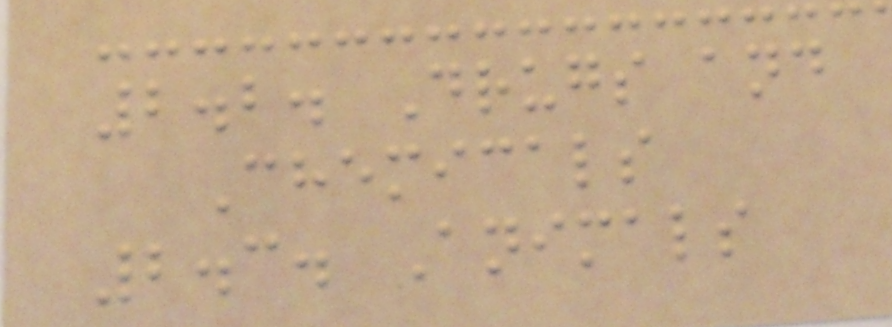2.2. Drugs and
Chemicals
2.3. Animals
